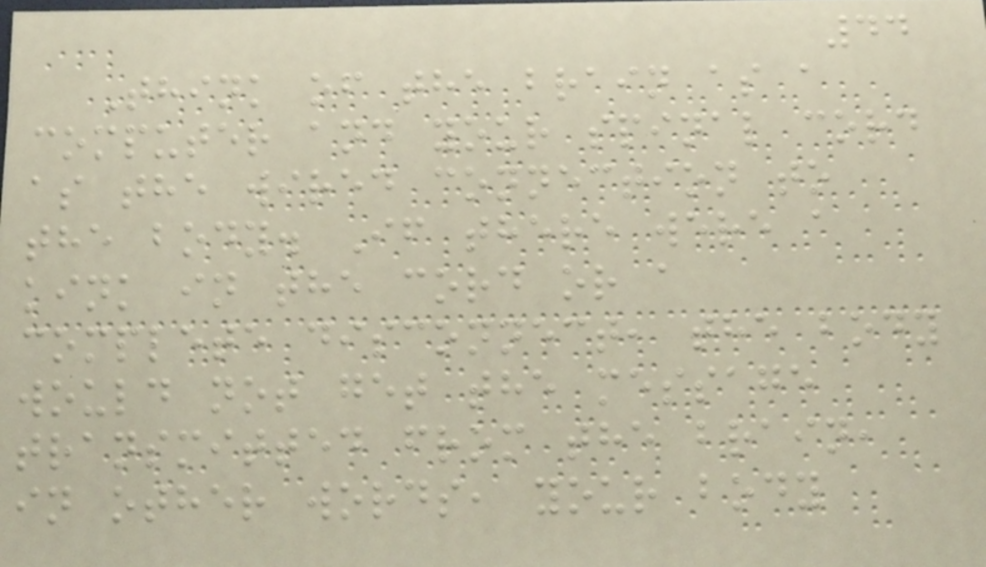44
Think of the brain as a
computer and your spinal cord
as the wired connection to
the body. If there were a
kink in the cord or a
complete disconnect, the body
would not get the message
transmitted from the brain,
in other words, your body
